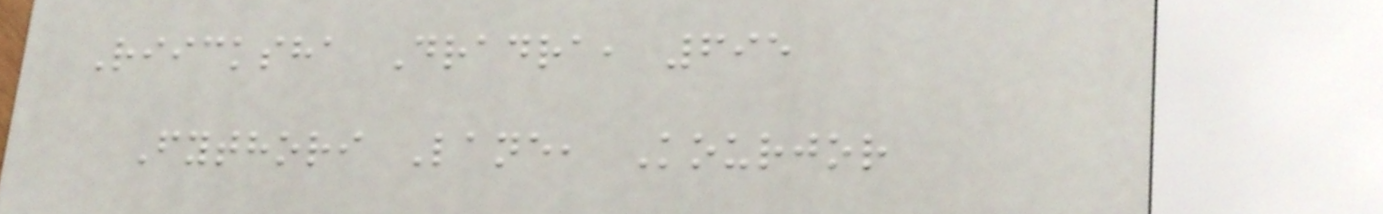Riicksha Dradra, 695
Fythori Lane, Kourjor
